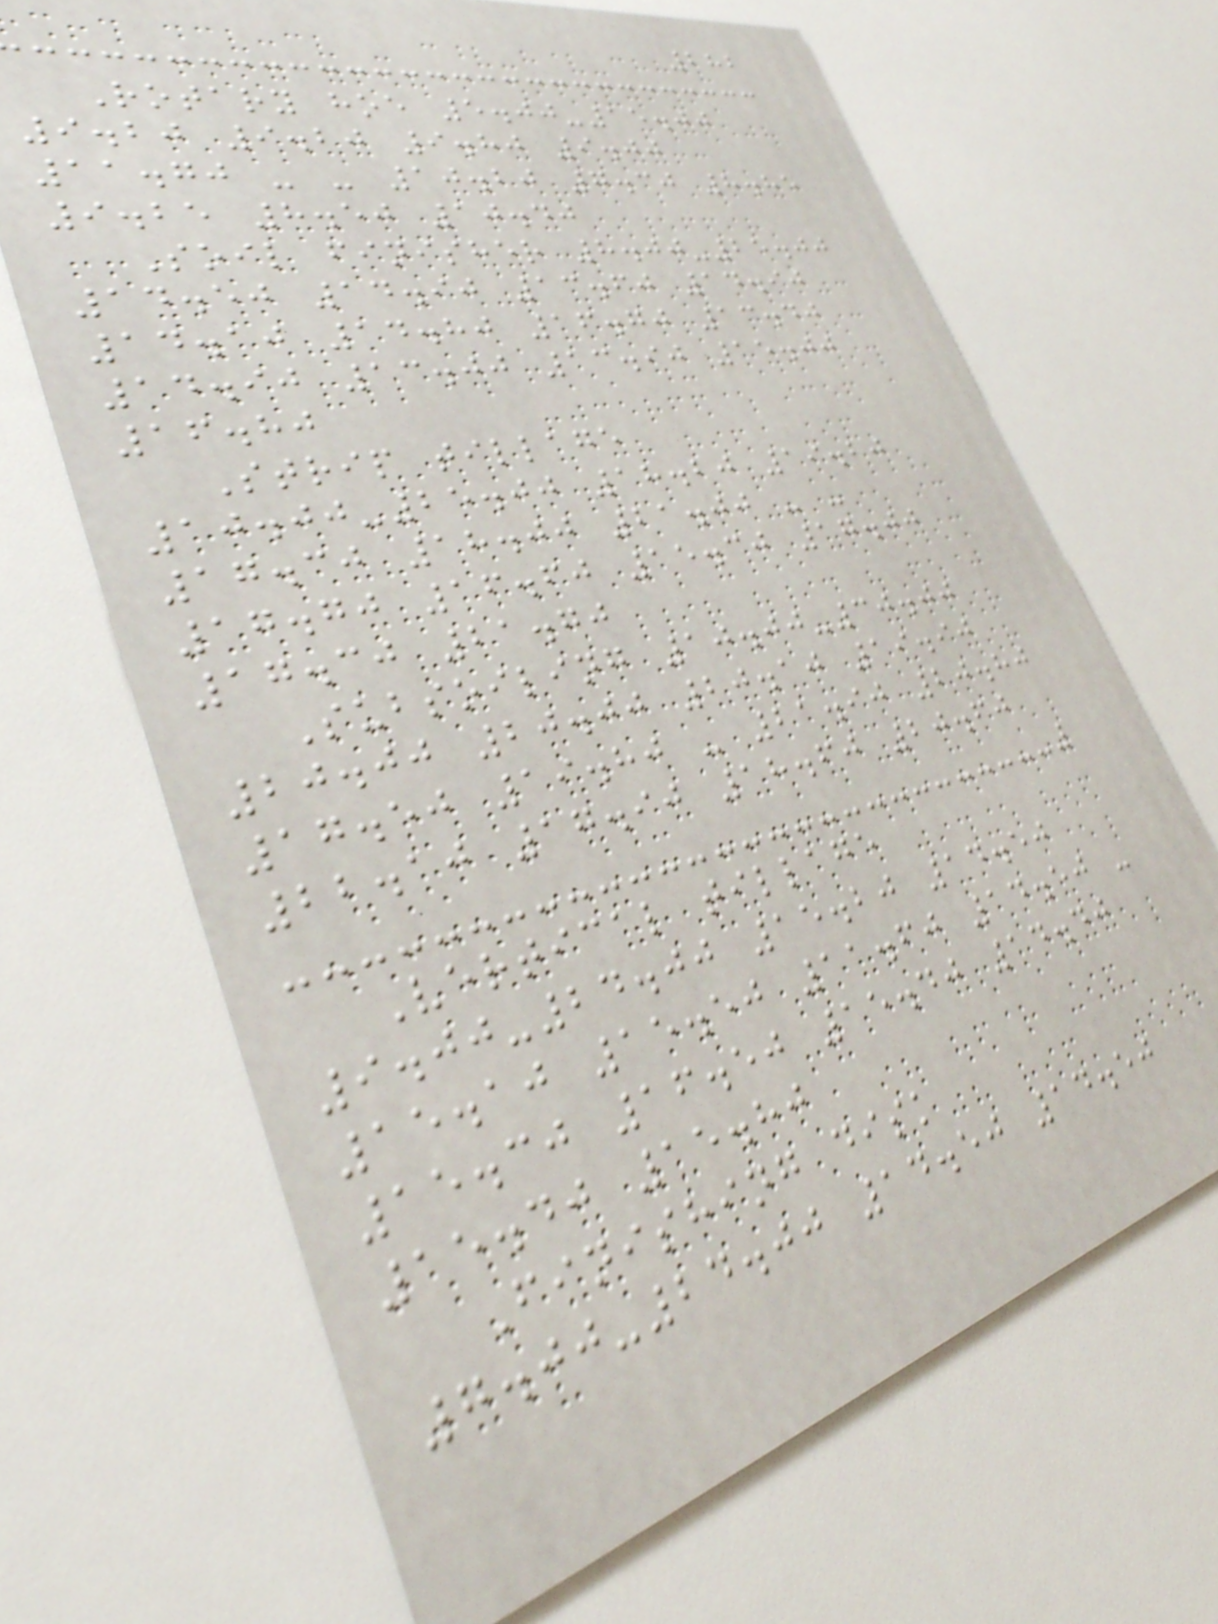282
Rotary hoe 5.00-15.00
9.20 9.20 9.80 9.00
11.70 - - 10.20 7.30 8.85
9.25 8.50 10.40
Soil finisher 8.00-25.00
14.50 14.90 13.60 14.90
14.10 14.80 16.70 13.40
14.90 13.00 13.90 15.00
16.80
Strip tillage
10.00-25.00 18.20 19.20
17.30 18.00 21.00 - -
17.70 16.60 15.30 17.00
17.30 21.70
Subsoiling 10.00-30.00
20.00 20.00 20.10 19.90
17.50 19.80 - 21.90 20.80
22.10 17.90 18.60 20.60
Vertical tillage
9.00-24.00 15.20 14.50
15.10 15.50 11.60 14.50 -
15.30 16.50 15.40 14.40
15.40 15.80
Finishing disk
7.00-24.00 14.50 14.50
